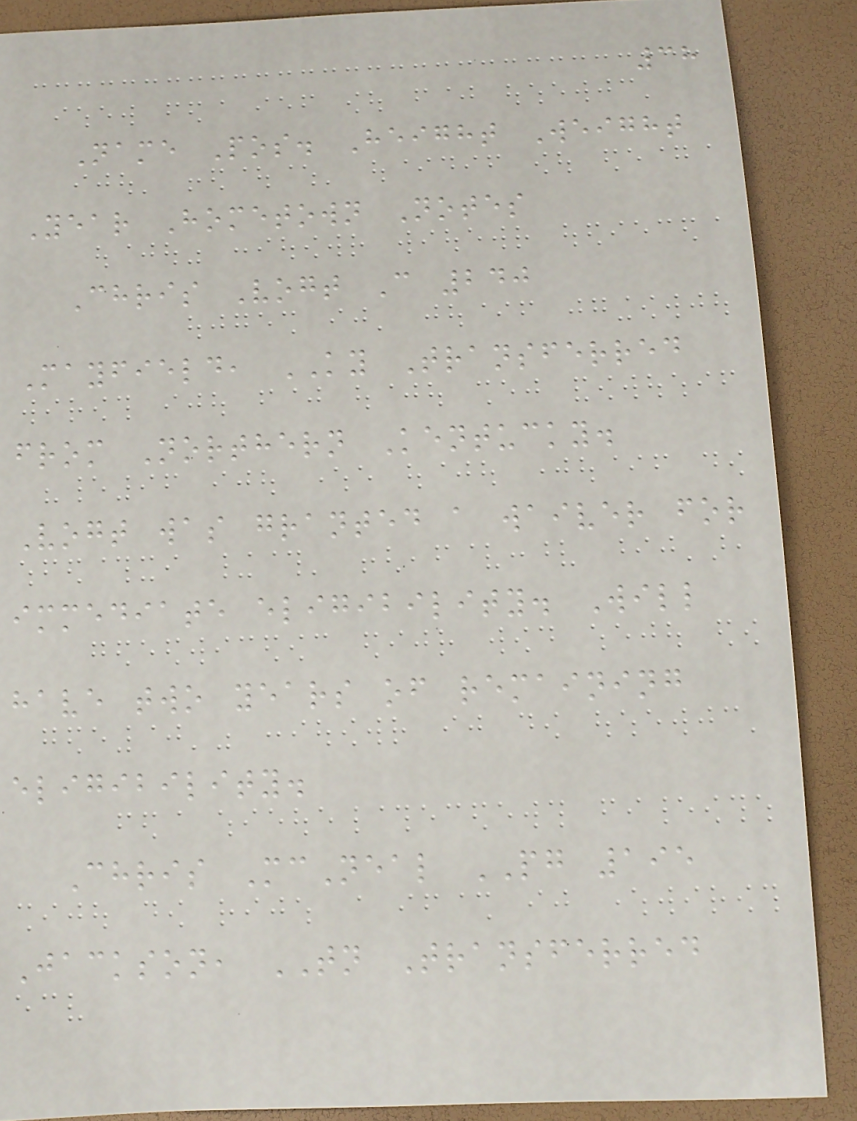38
Name Pos. Height Weight
Year Hometown Notes
Chris Vogt C 240
Mayfield, KY Transferred
from Northern Kentucky.
Vogt was granted a waiver for
immediate eligibility. Will
have two years of remaining
eligibility.
Chris McNeal PG 195
Jackson, TN Transferred
